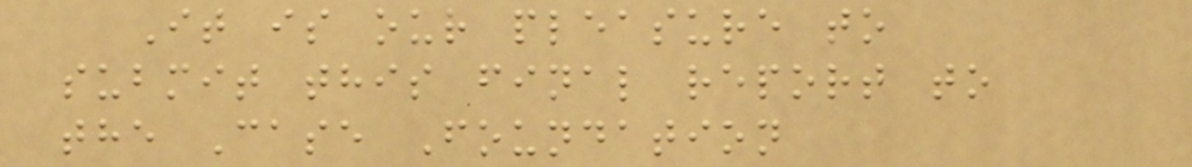It is our pleasure to
submit this final report to
the Case Foundation
